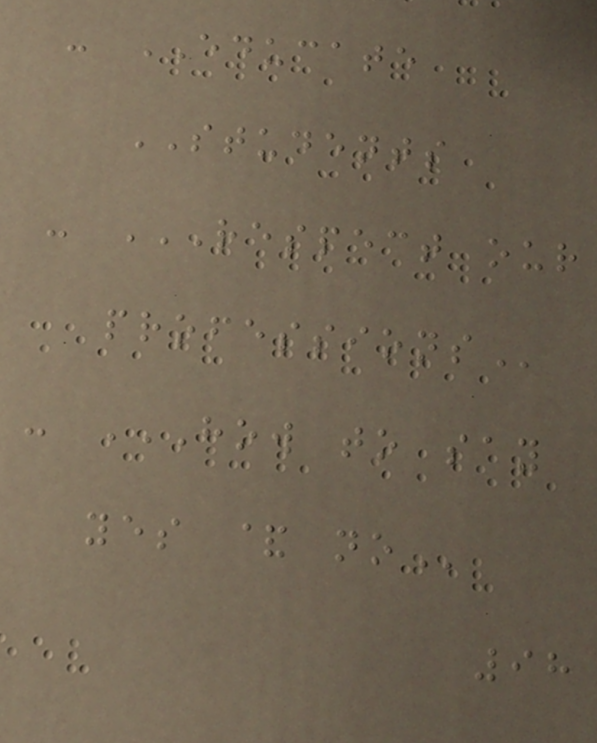- EDUCATE
STUDENTS
- RESPECT OUR
PROFESSIONS
- HOW TO SAY
YES & NO
98
